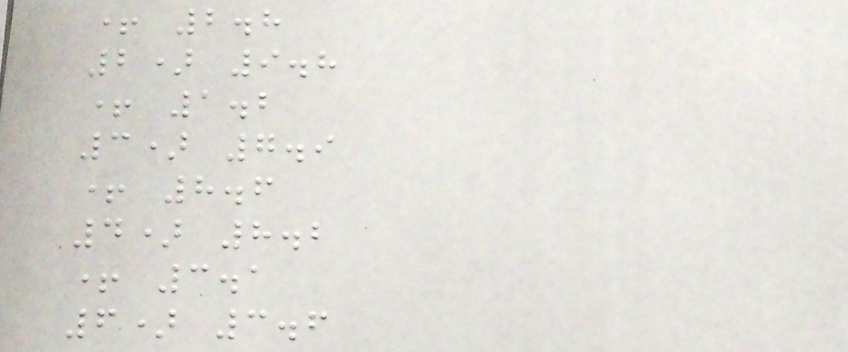+ 2.8
2) 9.8
+ 1.2
3) 7.9
+ 8.6
4) 8.2
+ 3.1
6) 3.6
